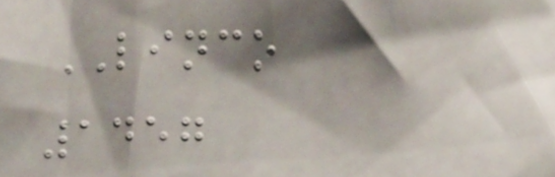LINCO
1457
